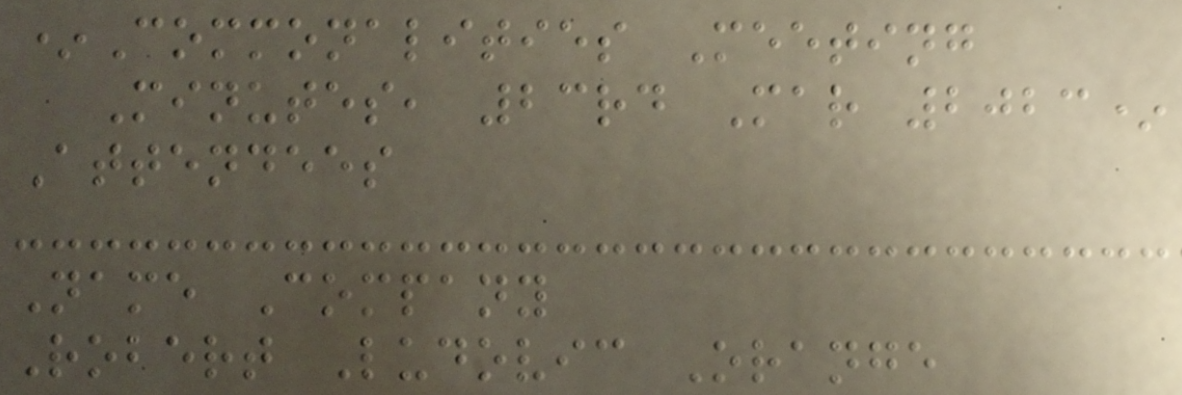*Commonalities Meeting
Minutes, 23rd Mar 2023*
Attendees
Name Company
Robert Ludovic Orange
